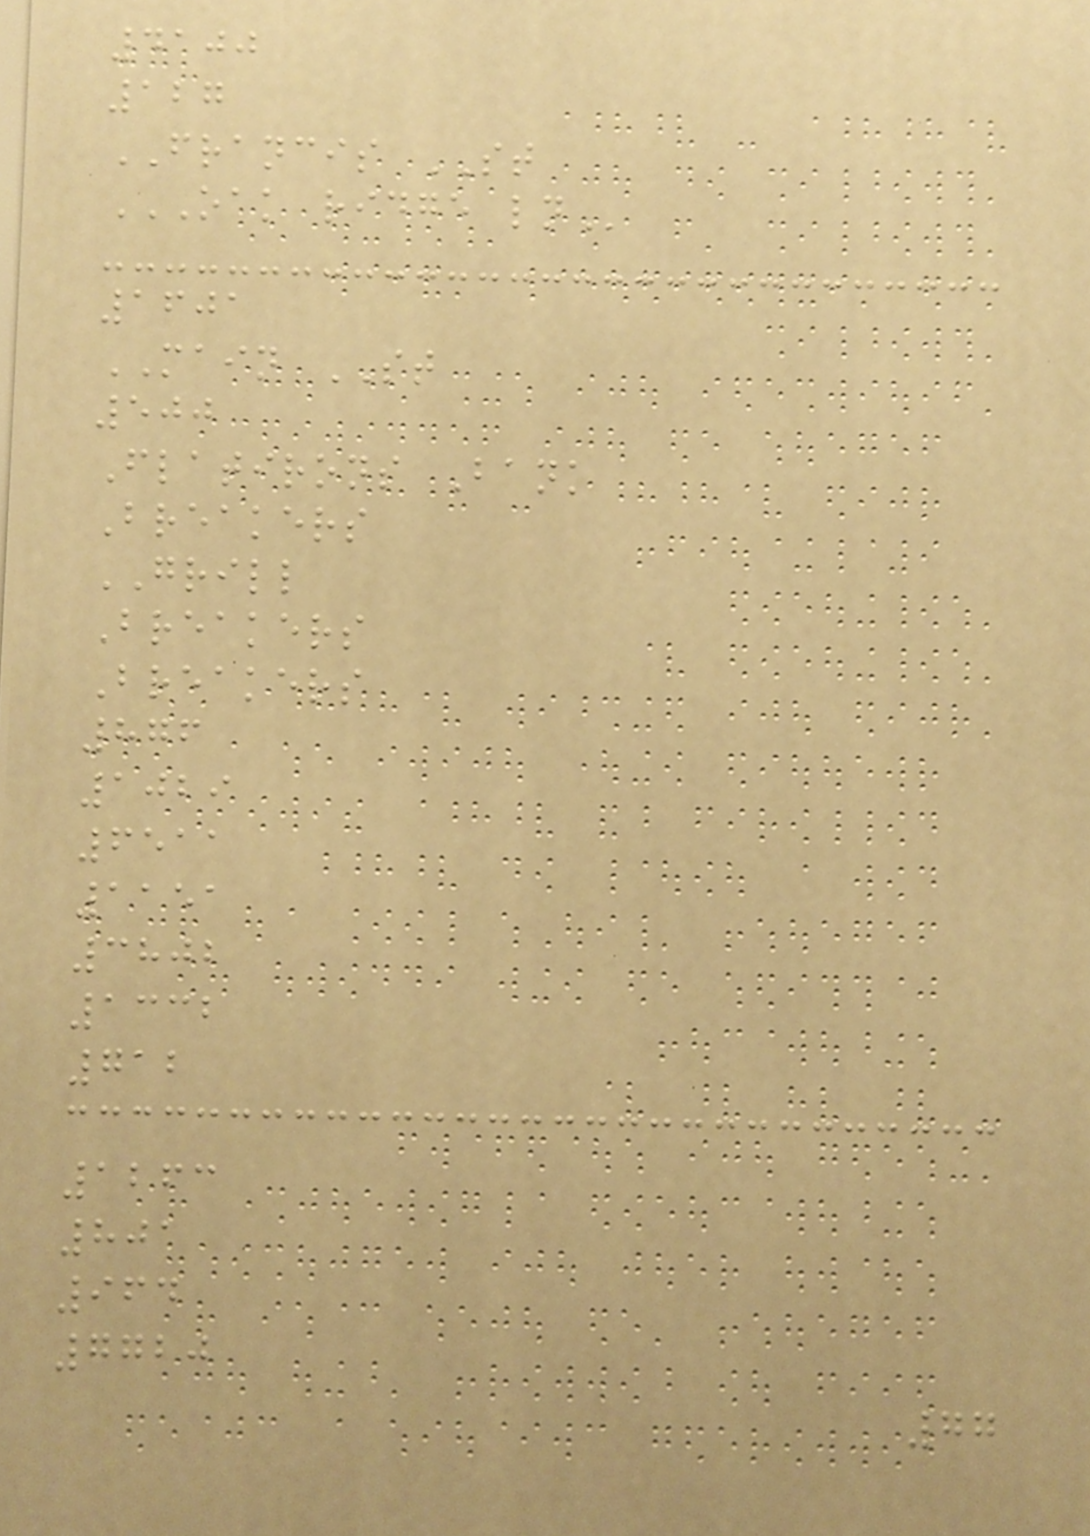4100
127
FRANCIS ST
OAK RIDGE LN
1601
MAIN ST
500
Flatirons Bank
Breakers
GRILL
Breakers
Breakers
876
1029
6511
1151
3802
1332
712
1263
801
964
7720
77
